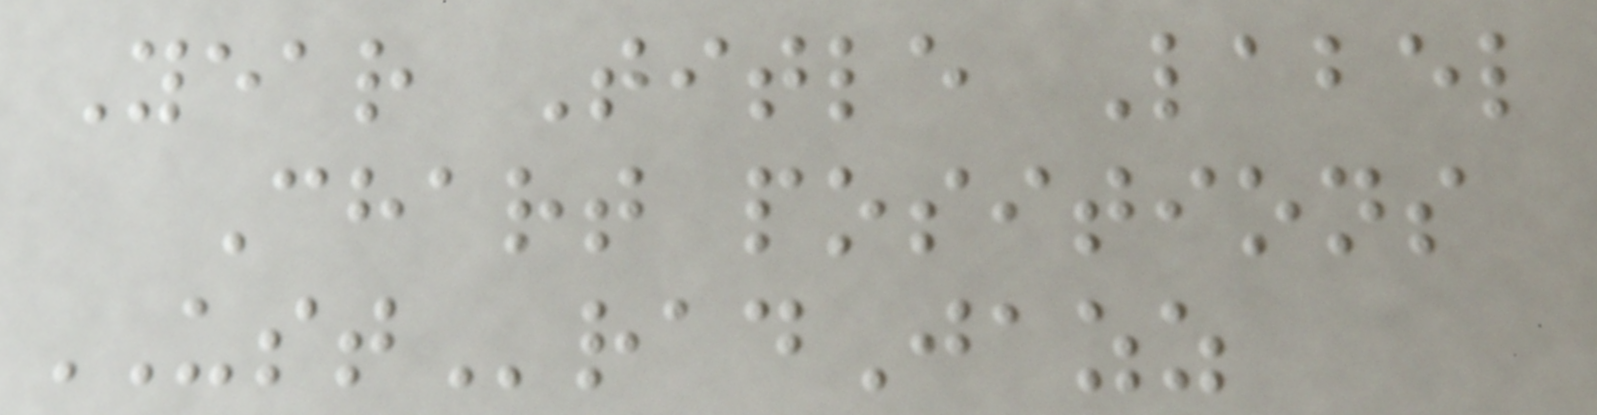Year Title Label
Chart positions
USTradJazz
